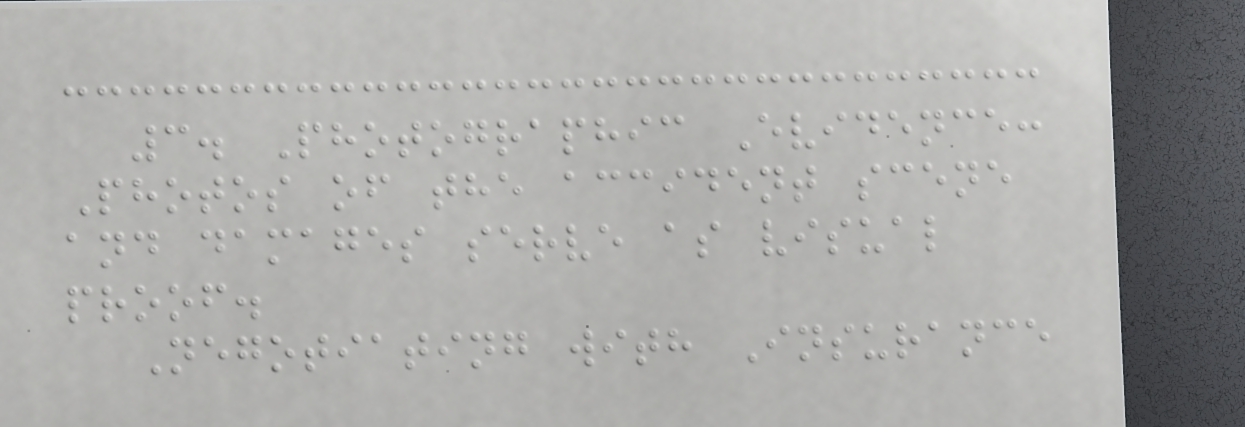3. Photographic Evidence:
Photos of the accident scene
and damages serve as visual
proof.
Negotiating with Insurance
